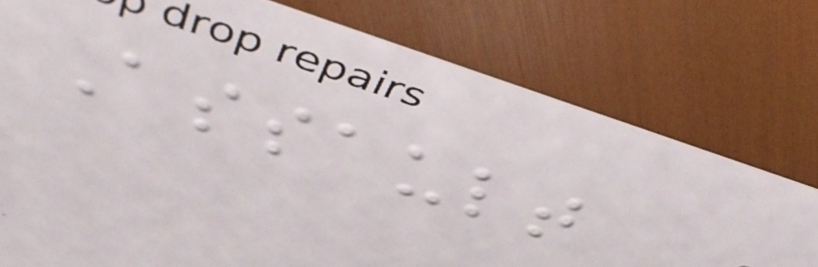Assault
